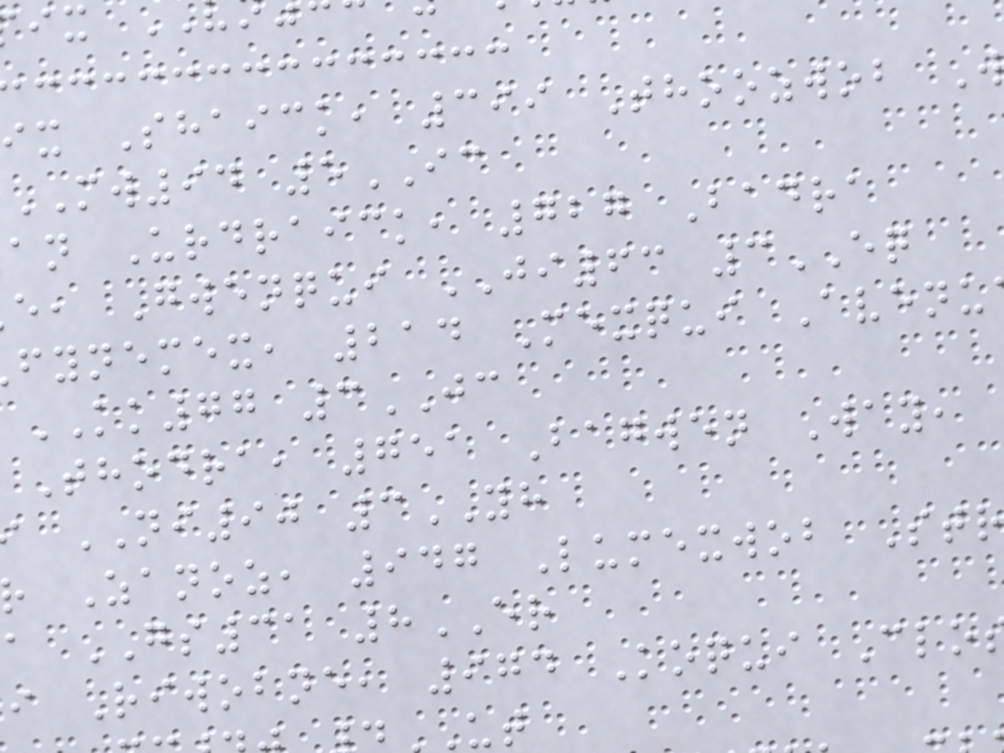ix Shaick, 399 Thoozwob W
MW94 5IC
an Urdraick, 727 Badra
e, Gwenqui JI63 3EQ
fynemex, 214 Mexqui Avenu
KK77 3JC
Thodra, 751 Bagwen Way,
NI90 3YH
Zanoz, 947 Lumexwob Str
a GS31 8ER
i Riwobne, 974 Koqui Clo
